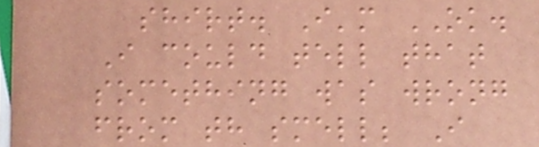shirt. I'm OK.
I could tell that
something was wrong
from th smell; I
